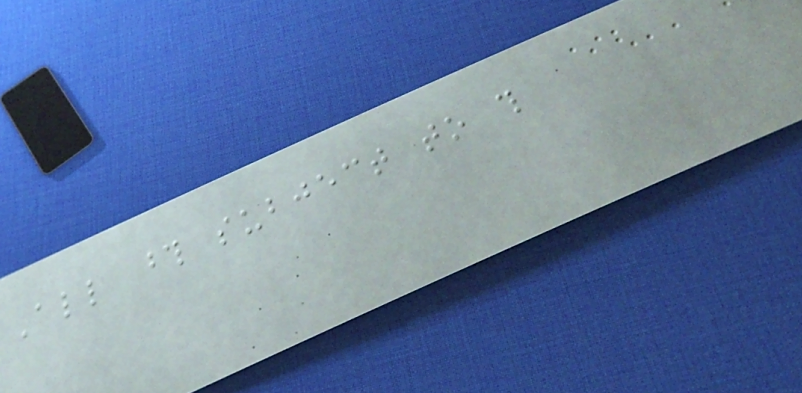All those subject to this
